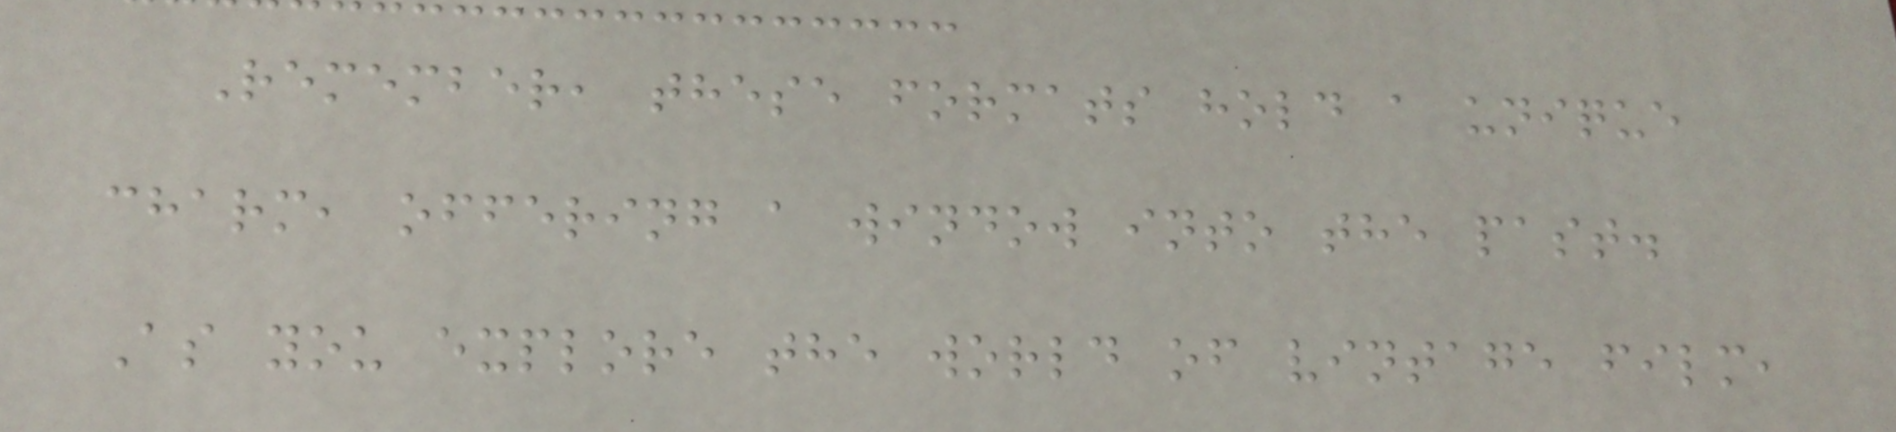Remember, these formats hold a unique
charm, offering a window into the past.
As you explore the world of vintage film,
